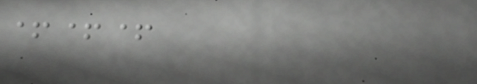+++
